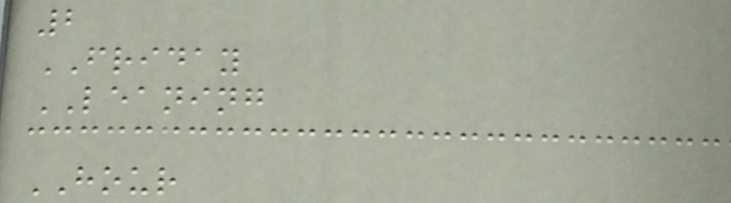2
FRIDAY
LEANING
HOUR
